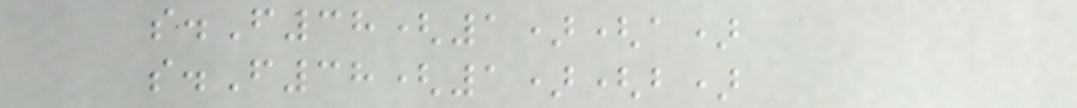s.F38(1)(a)
s.F38(1)(b)
